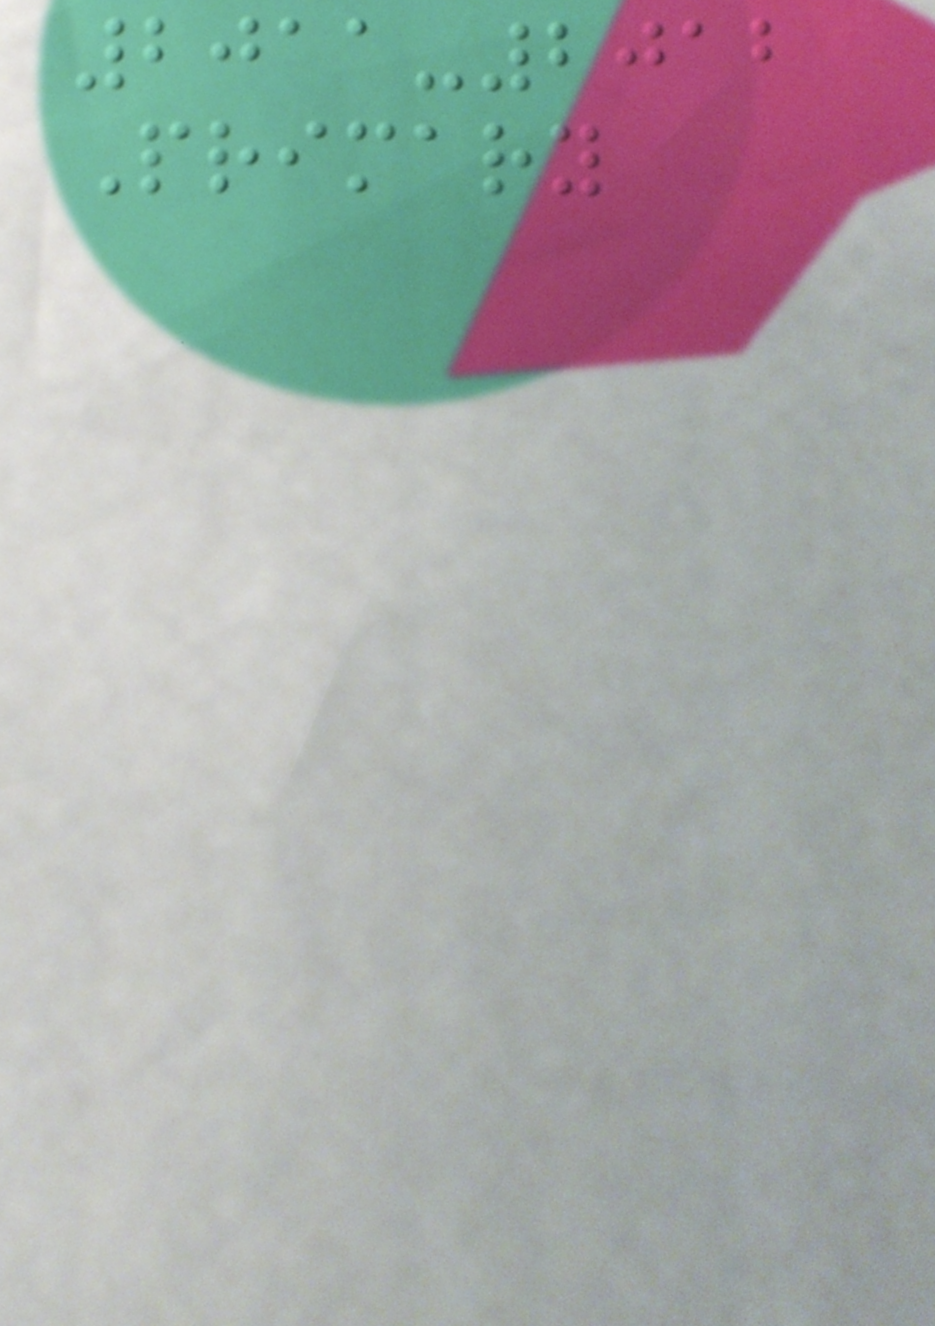2011-2012
Primary
